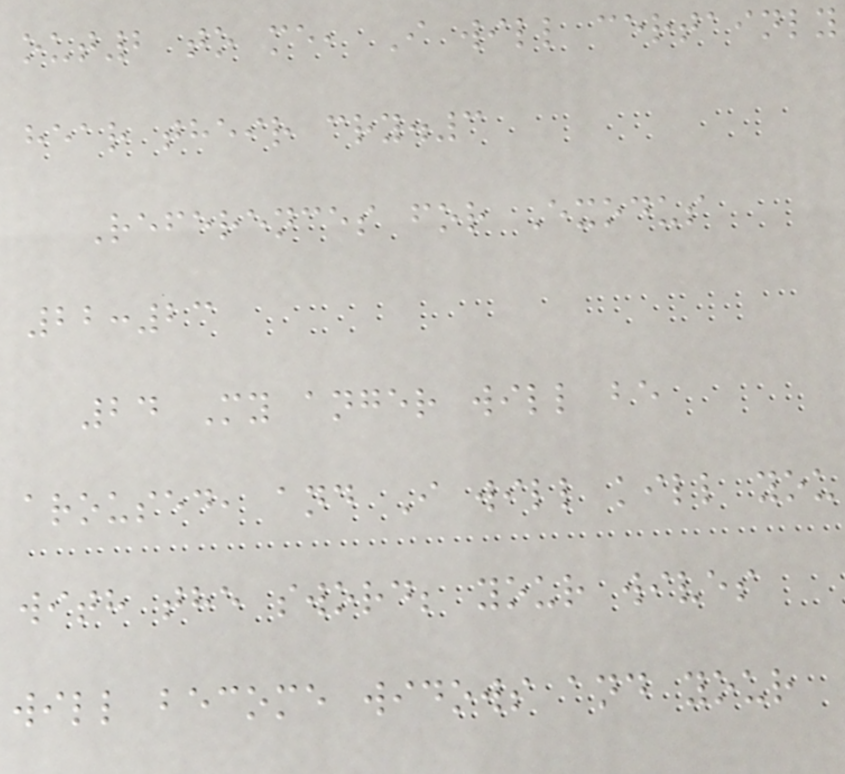out2 to me, I will certainly
hear their cry.3
References for Exodus
22:23
24 My anger will be
aroused, and I will kill you
with the sword; your wives
will become widows and your
